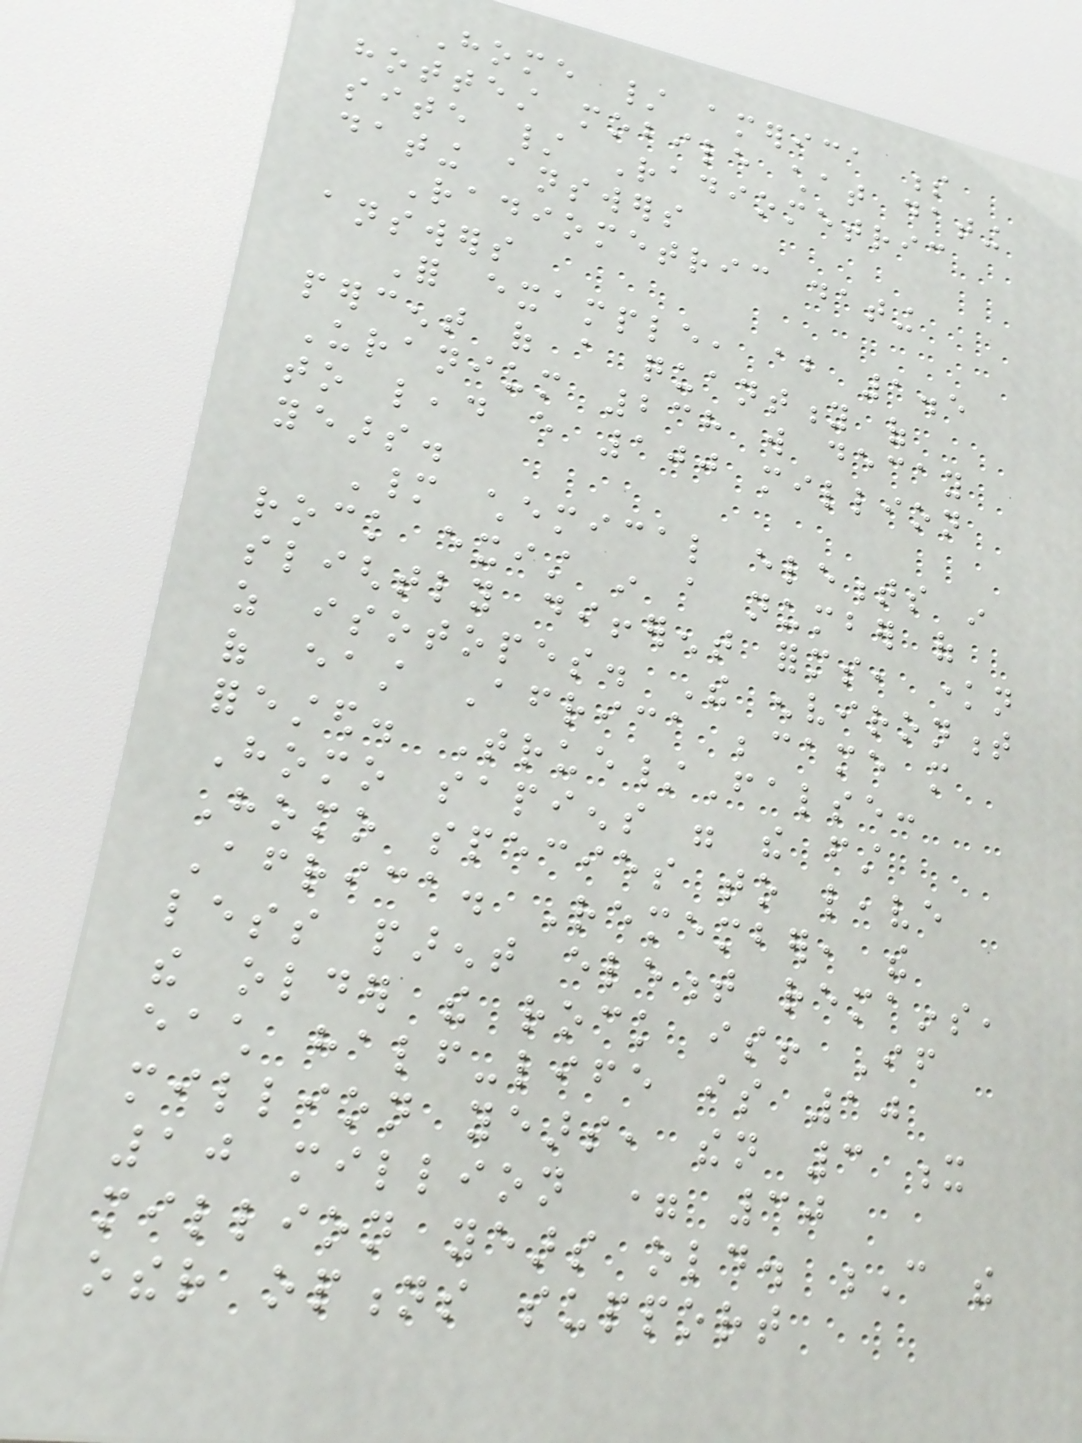Home / america s
hottest mobile chat dating
site / Radiometric
dating answers
Radiometric dating
answers
For example, about 1.5
percent of a quantity of
Uranium 238 will decay
to lead every 100 million
years.
Many chemical elements in
rock exist in a number of
slightly different forms, known
as isotopes. The environment
of east Africa became more
forested. True/False:
Homo sapiens were the first
Homo species to leave
Africa. Remember, the
less parent element remains,
the older the rock is! If
each half-life is 10
million years, then 3 x
10 million = 30
million years old. C the
other options support
